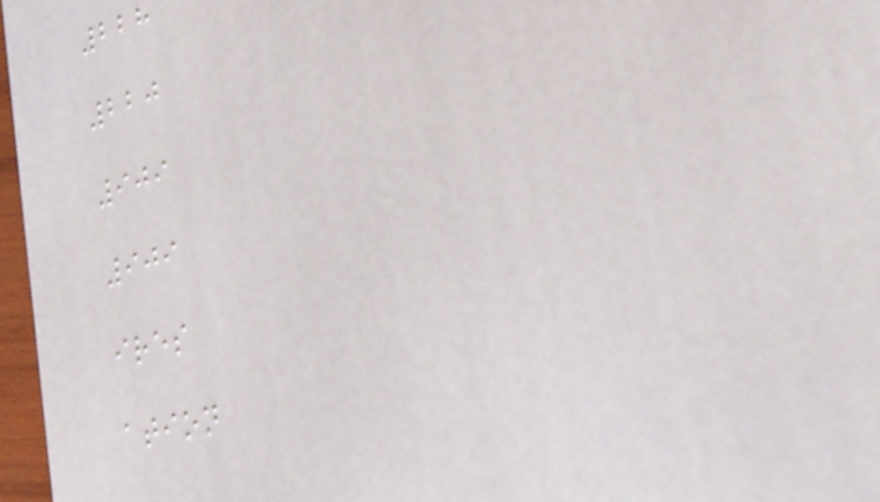228
220
909
909
ires
ation
